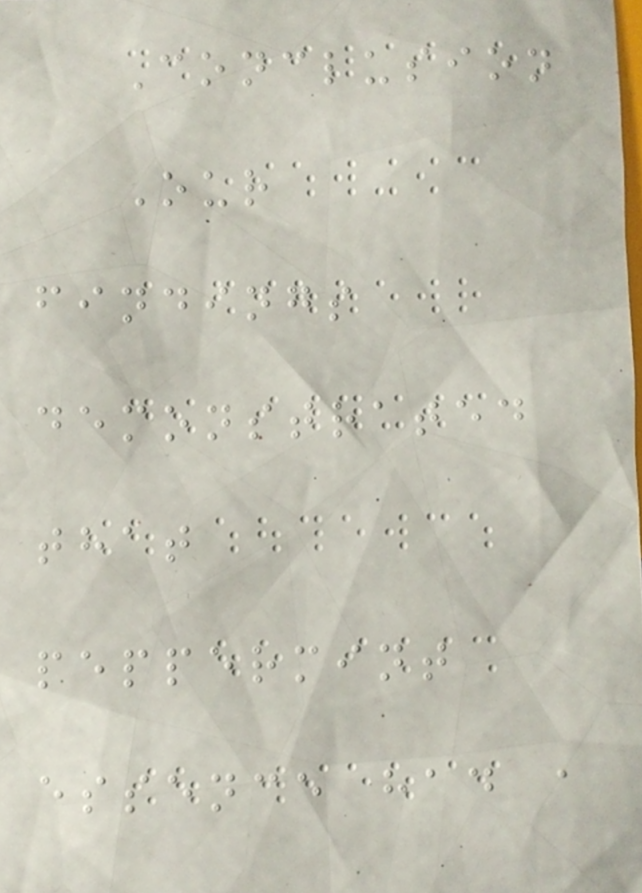Conclusion
Our
findings
demonstrated
that
peppermint
essence had a
